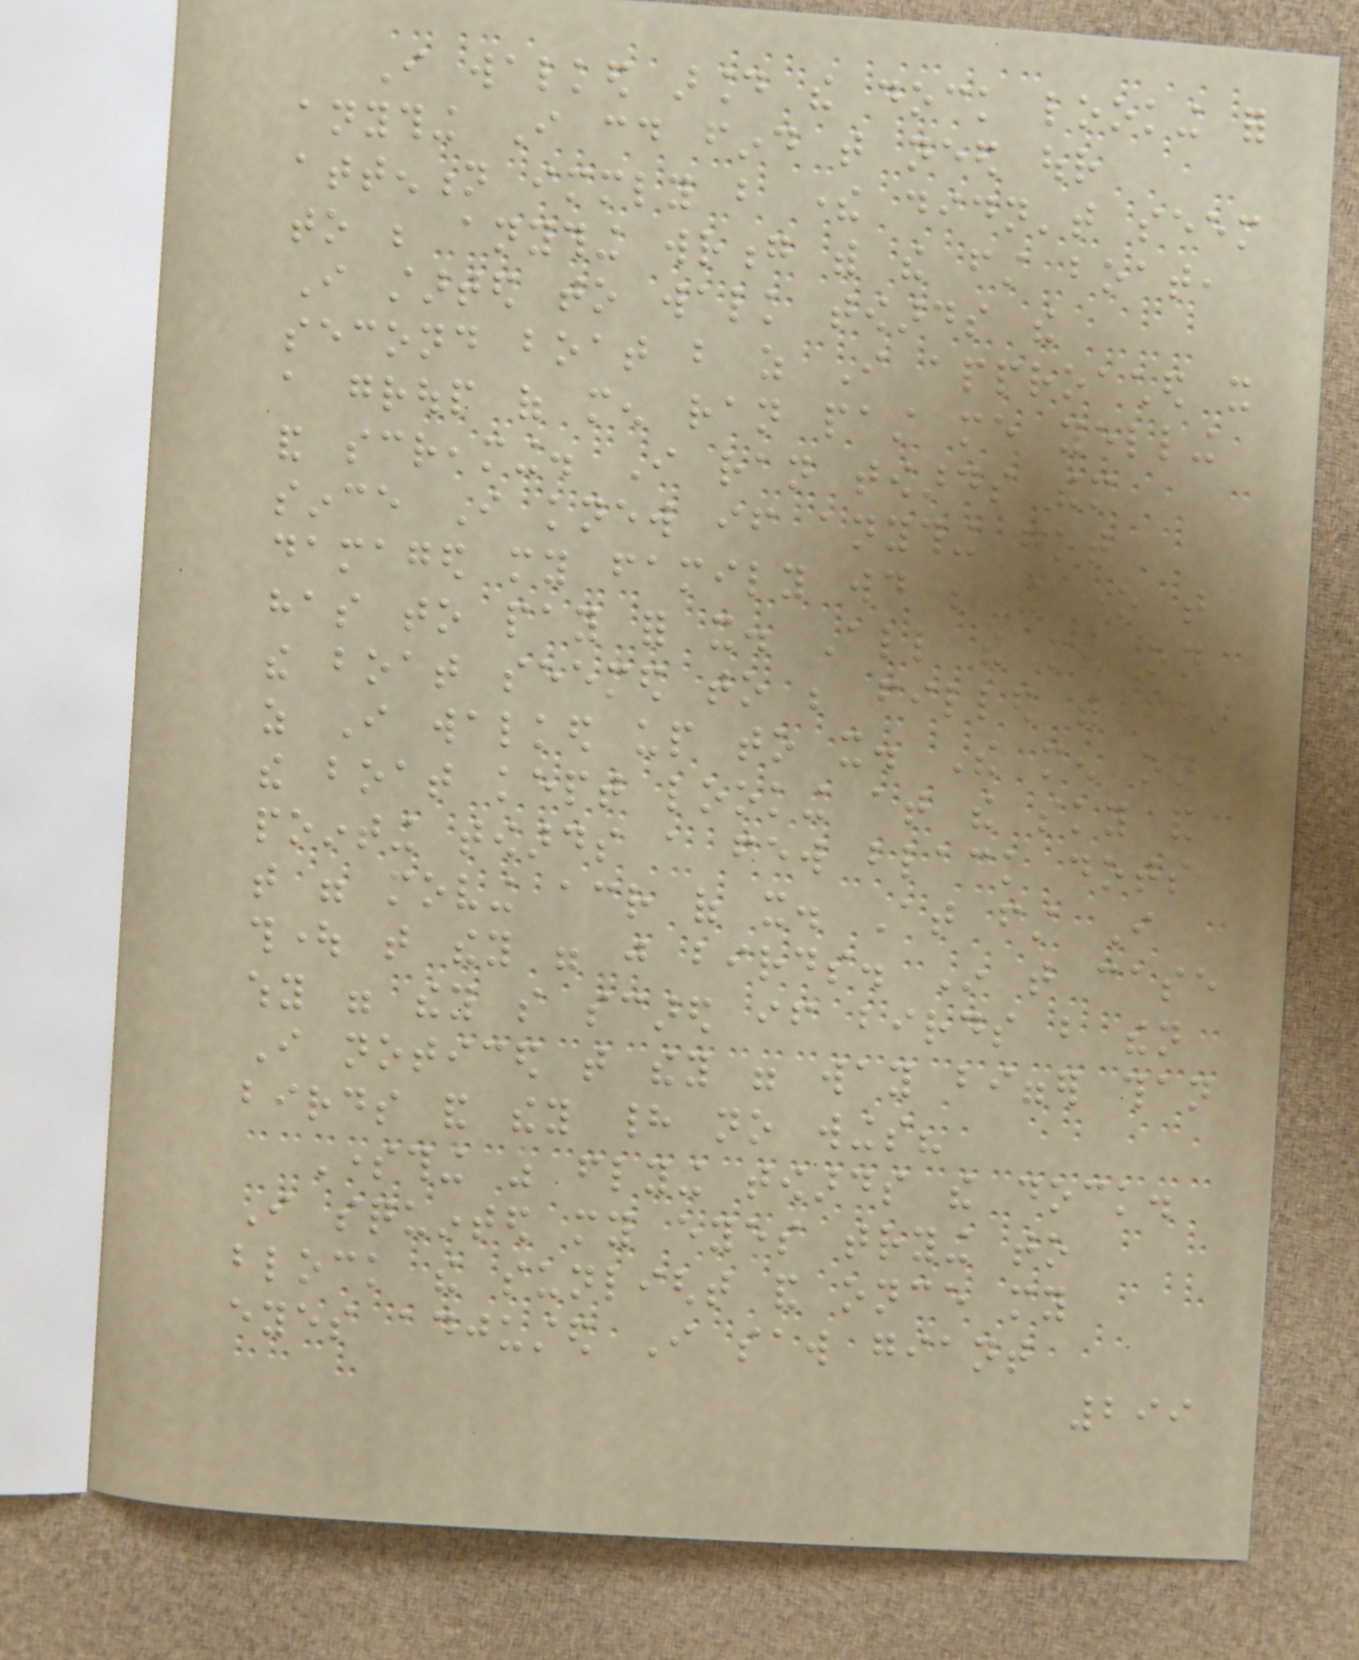I walked around the dock looking for
anything I could find that need our
attention immediately but there didn't seem
to be anything wrong with the first boat,
I started to walk towards the
second boat but as I approached it
a group of men ran past me yelling
and screaming. I ran towards them
since I knew if anything got
damaged my family would be the one that
has to pay for it. All the men on
the boat seemed to be filled with fear
as I walked up to it. The men on
the boat kept looking at the sky and
pointing towards a few black dots
that were moving across of it. At first I
thought that they were just birds. In that case
why were they so scared if birds but then
I noticed that they were way bigger than
birds and they had no wings?
Something was flying towards the dock.
I squinted my eyes trying to
block the sunlight and once my
eyes adjusted I saw giant
299
